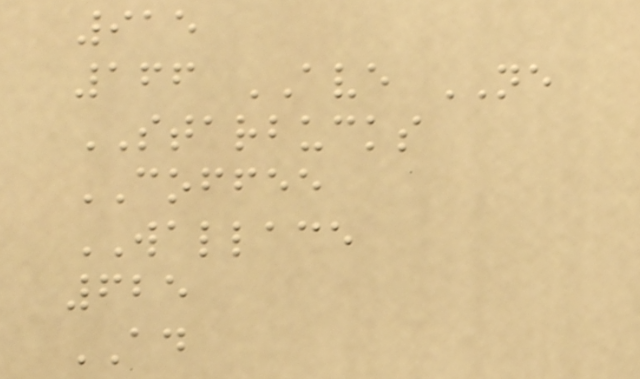915
166 AVE NE
STARBUCKS
COFFEE
WALLACE
625
AD
